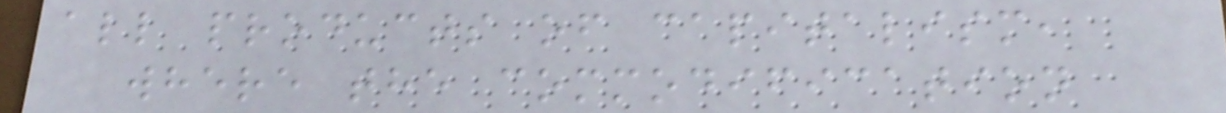all products of capitalism,
where the commodification
